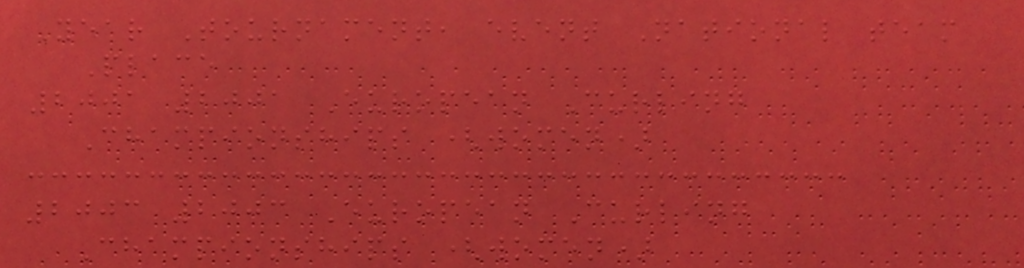Year Tournament, event National team
Place
2001 2001 European Curling
Championships (women)
2003 2003 European Curling
Championships (women)
